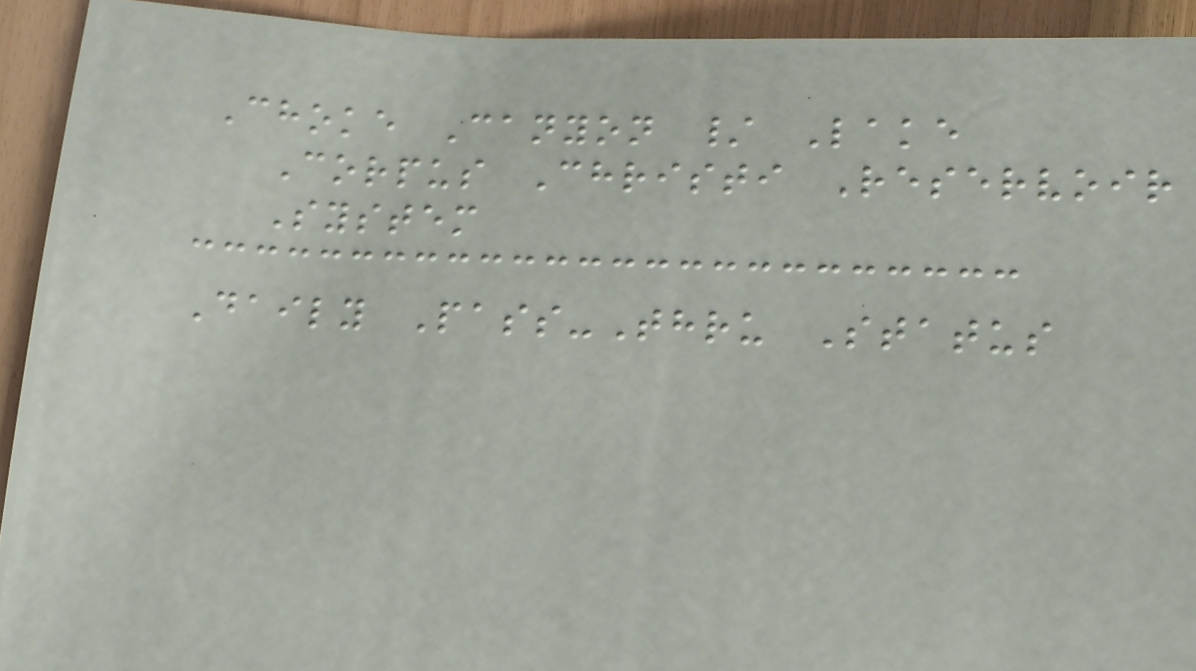Choke Canyon / Lake
Corpus Christi Reservoir
System
Daily Pass-Thru Status
